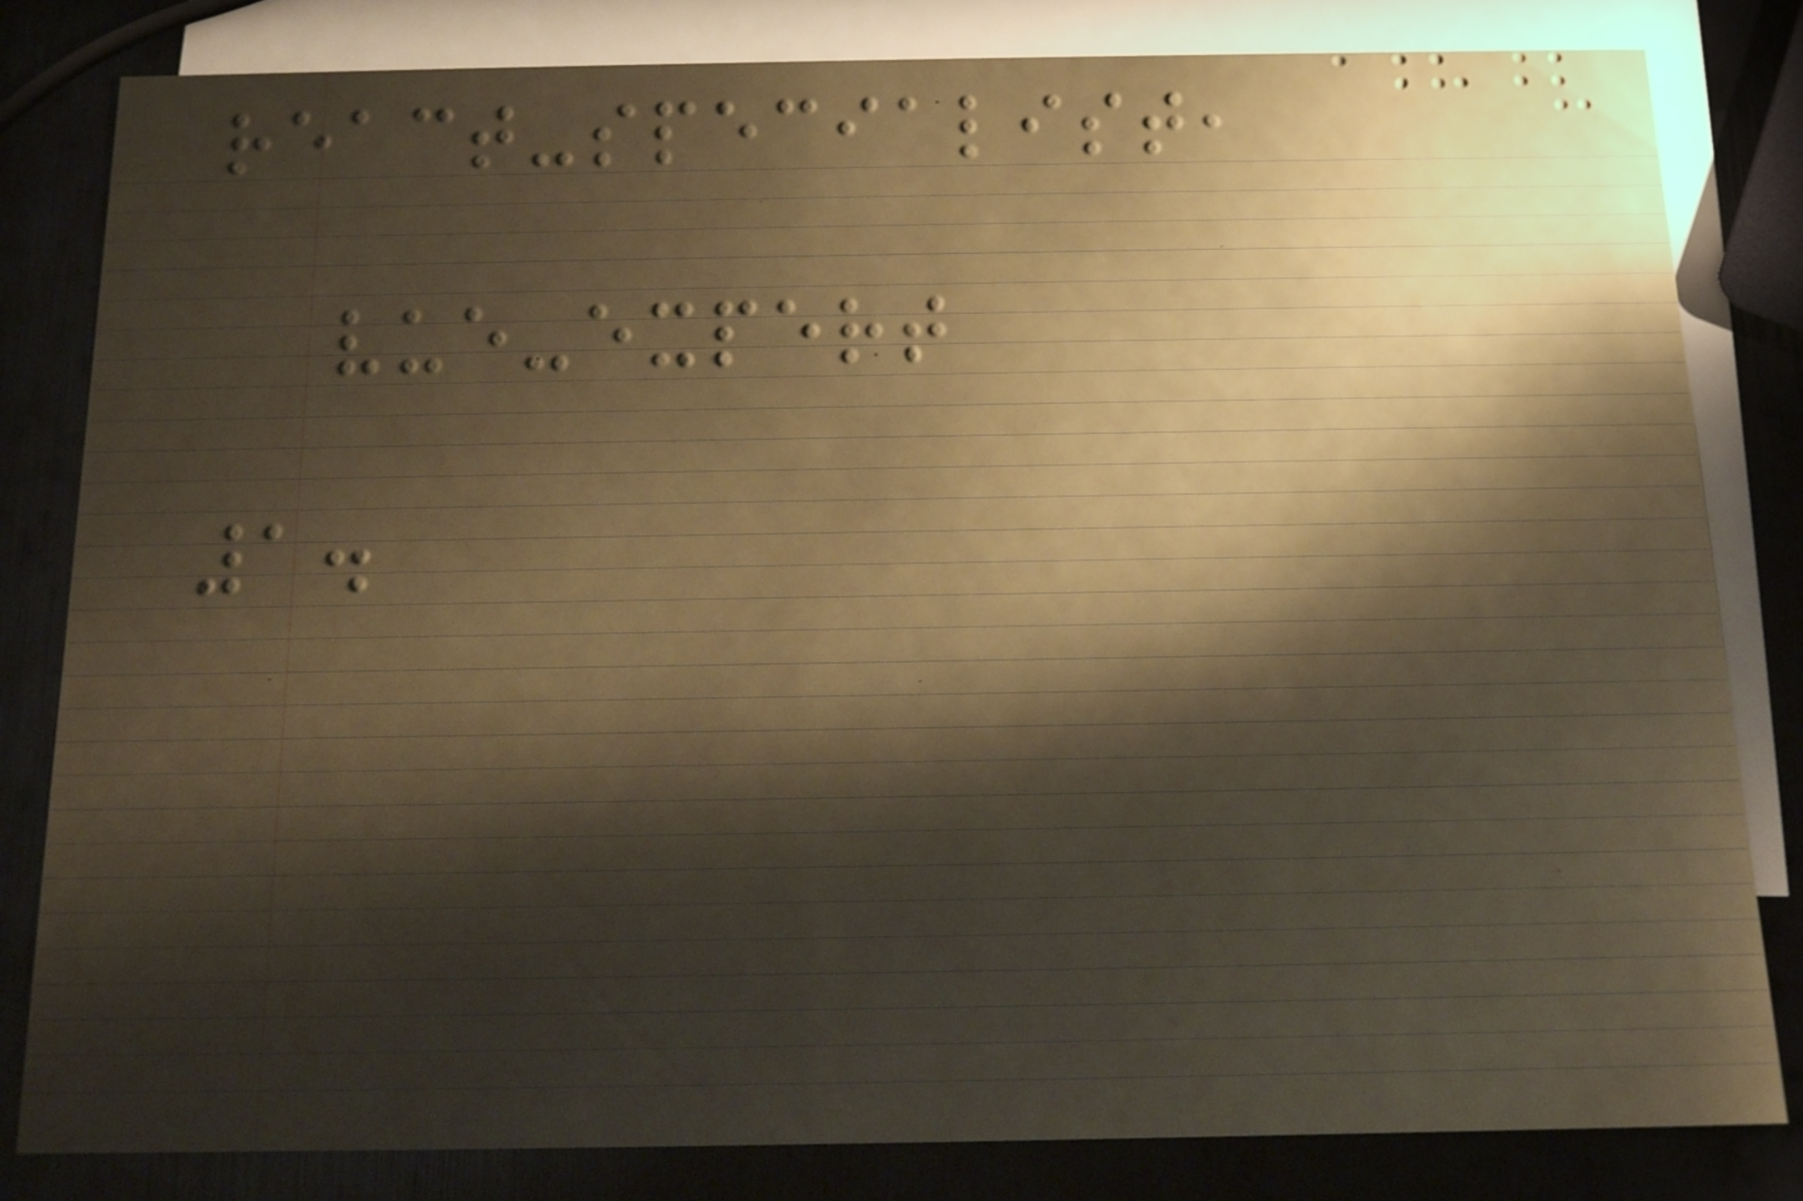react-specialist,
vue-expert
1.
